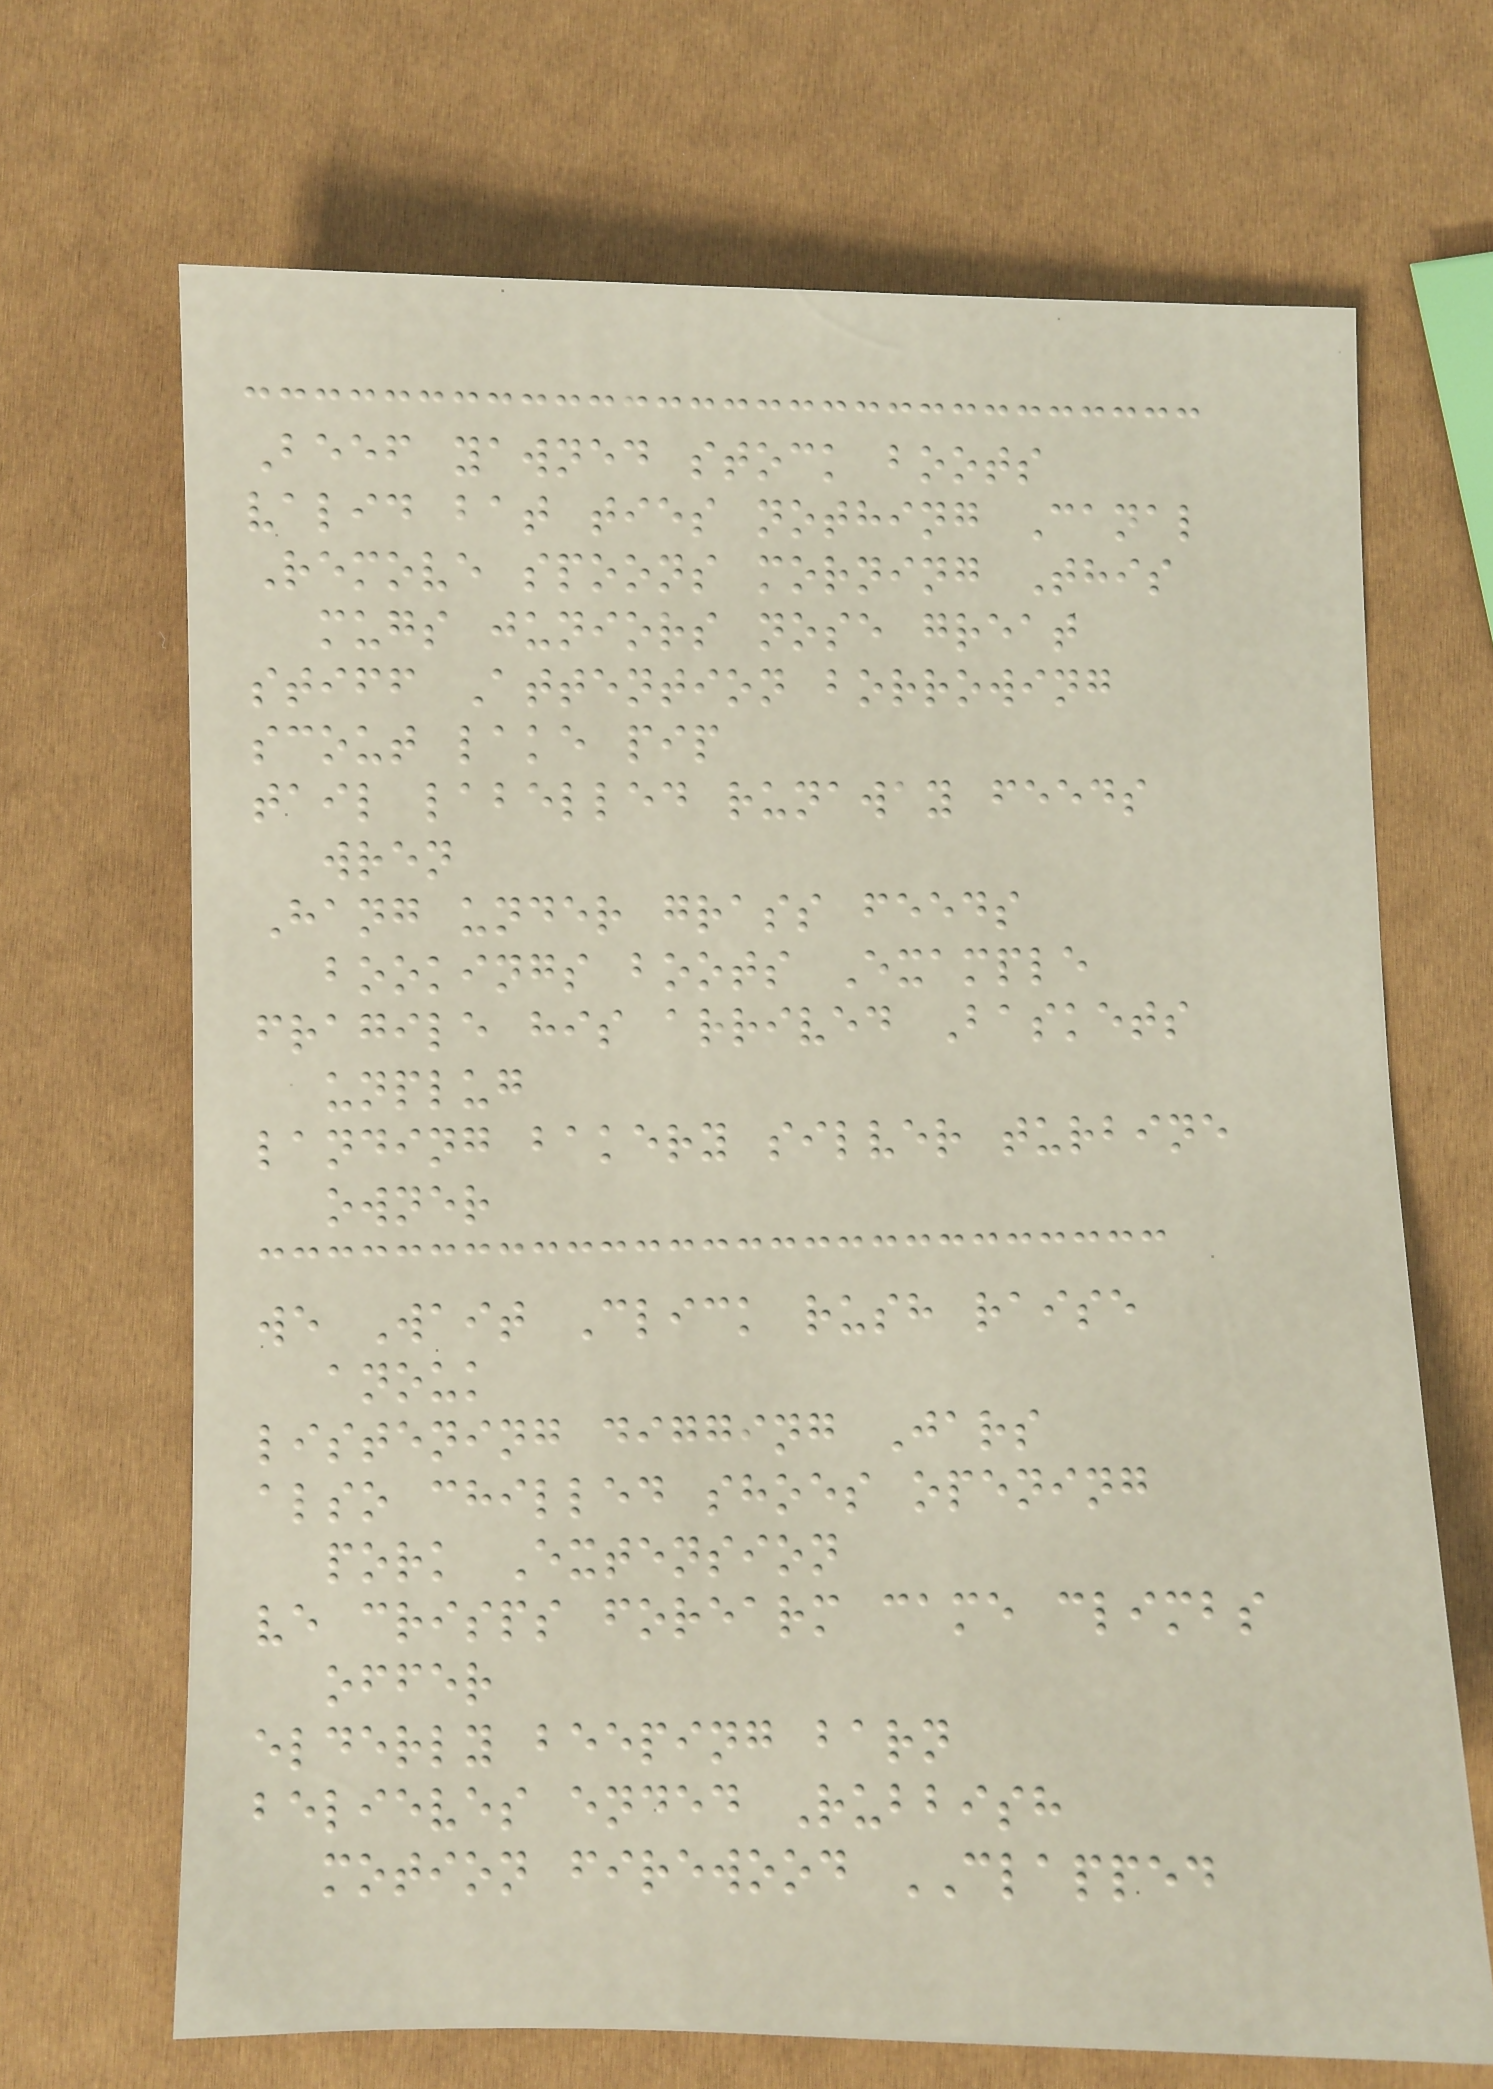Beef yawned stock boots
valid bat ties nothing Canal
Remove spoons morning This
mugs juniors nose great
stiff Attention borrowing
scout lake pip
tail labelled runaway feeds
wren
Hang under grass feeds
bookings boots Example
fragile his arrived Baskets
unplug
landing bakery silver turbine
owner
we Wait Click rush raise
anouk
listening digging Jars
also chilled shoes opening
pork Extension
ve crisps forearm came climbs
offer
elderly beeping barn
believes ended Rubbish
motion firewood CLAPPED
